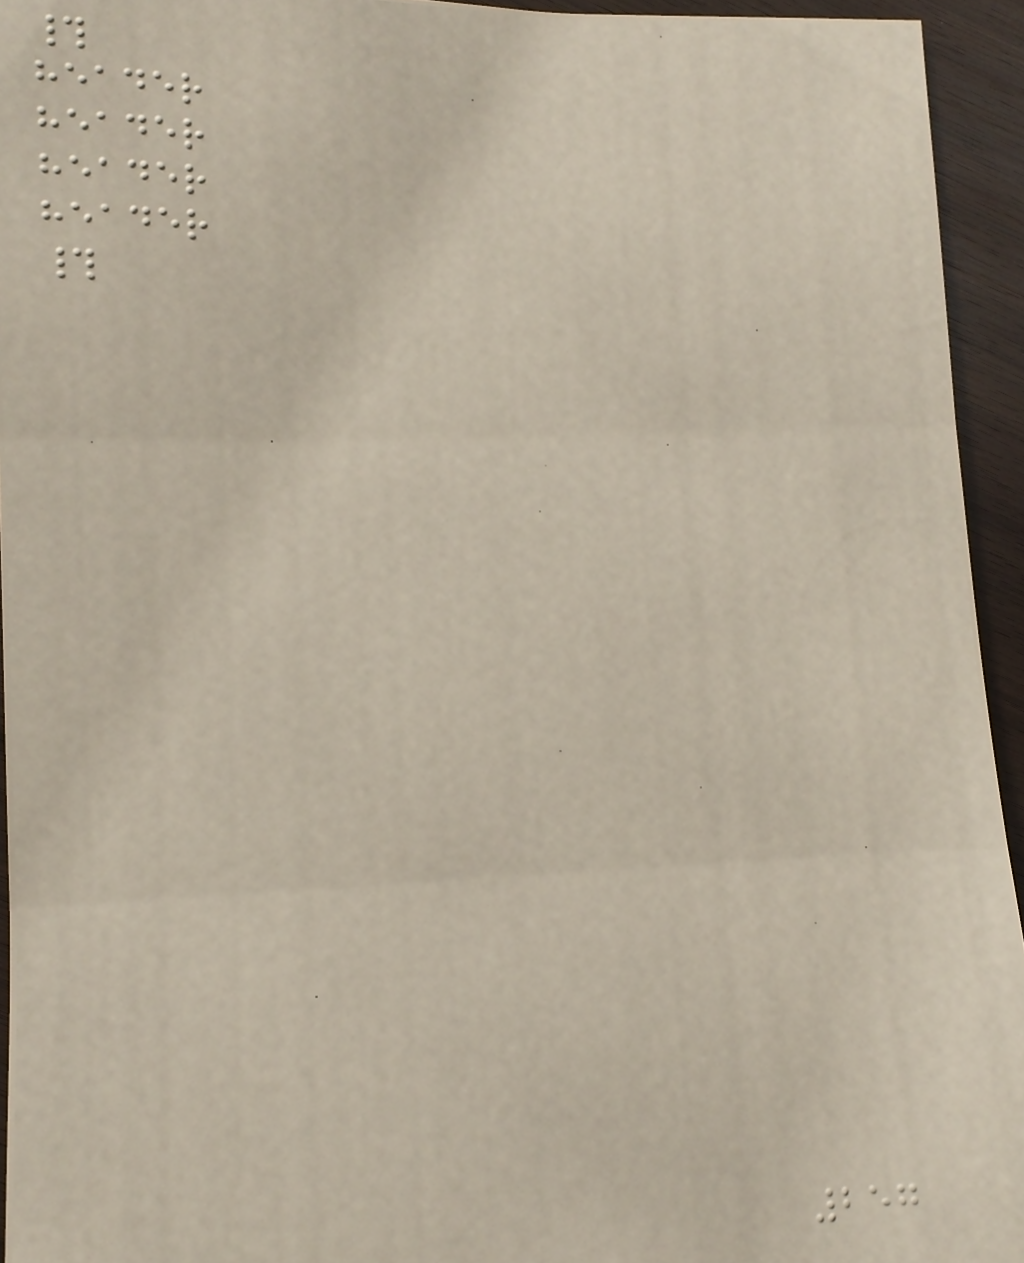#
header
header
header
header
#
257
